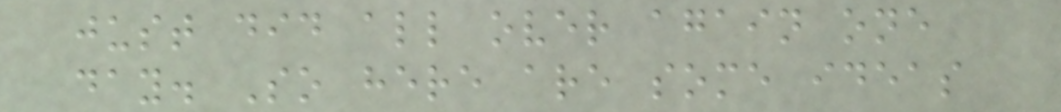just did all over again one
day. So here are some ideas
